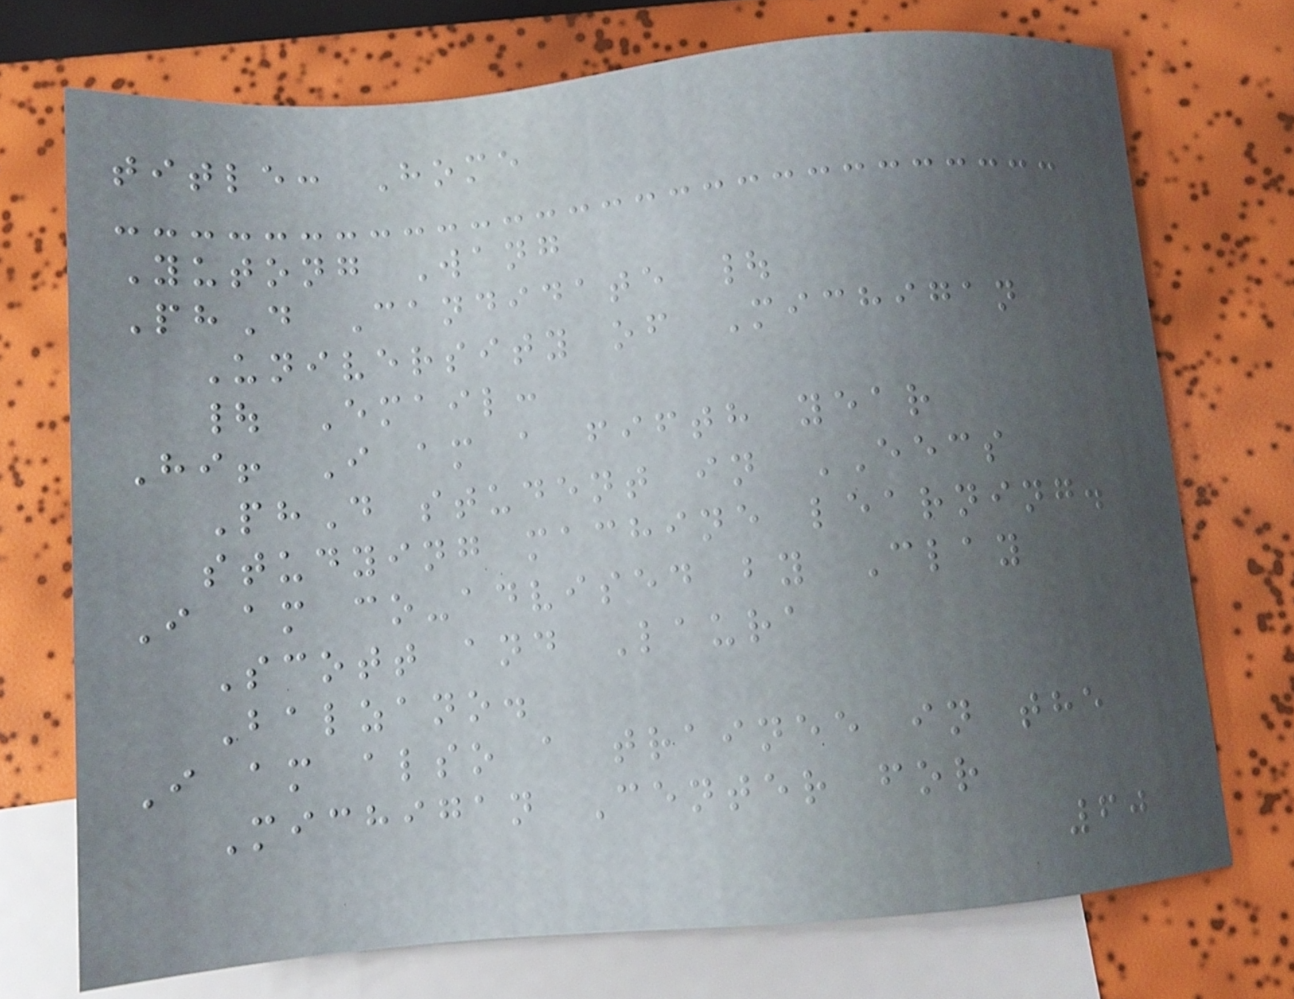title: Home
Yutong Wang
PhD Candidate |
University of Michigan
| Email:
Hi! I am a fifth year
PhD student in EECS
studying machine learning.
I am co-advised by Clay
Scott and Laura
Balzano.
I am also a trainee in the
Michigan Center for
60
